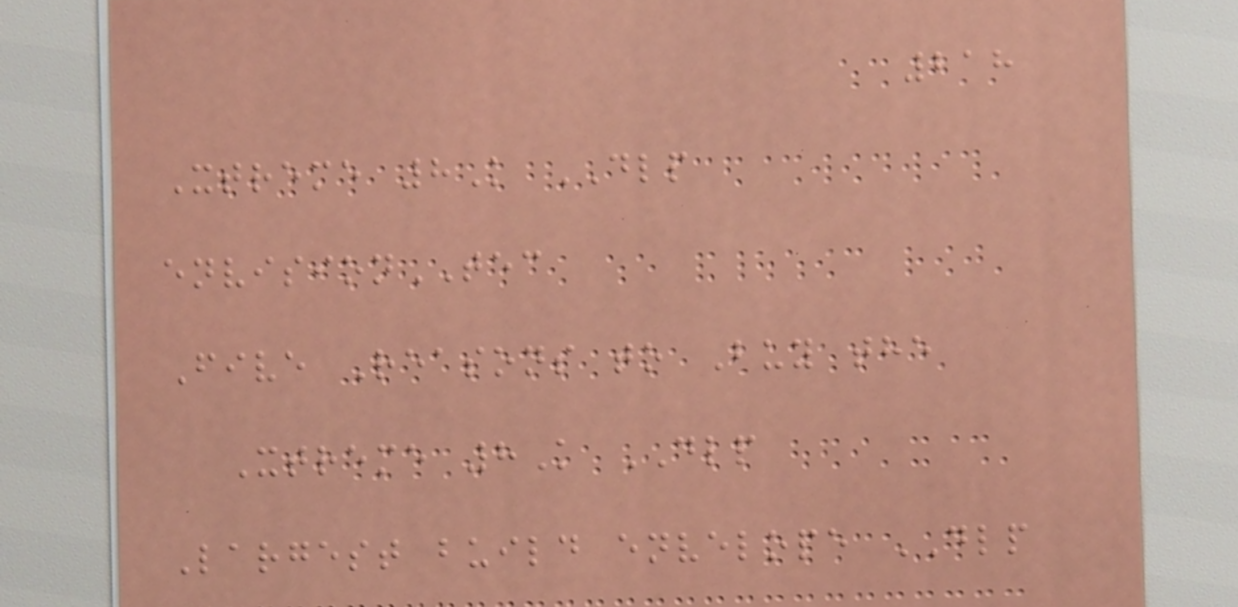218
Xtreme 8K DLP
envisionTEC
Five Reasons to Buy the
Xtreme 8K DLP
Largest build envelope DLP
